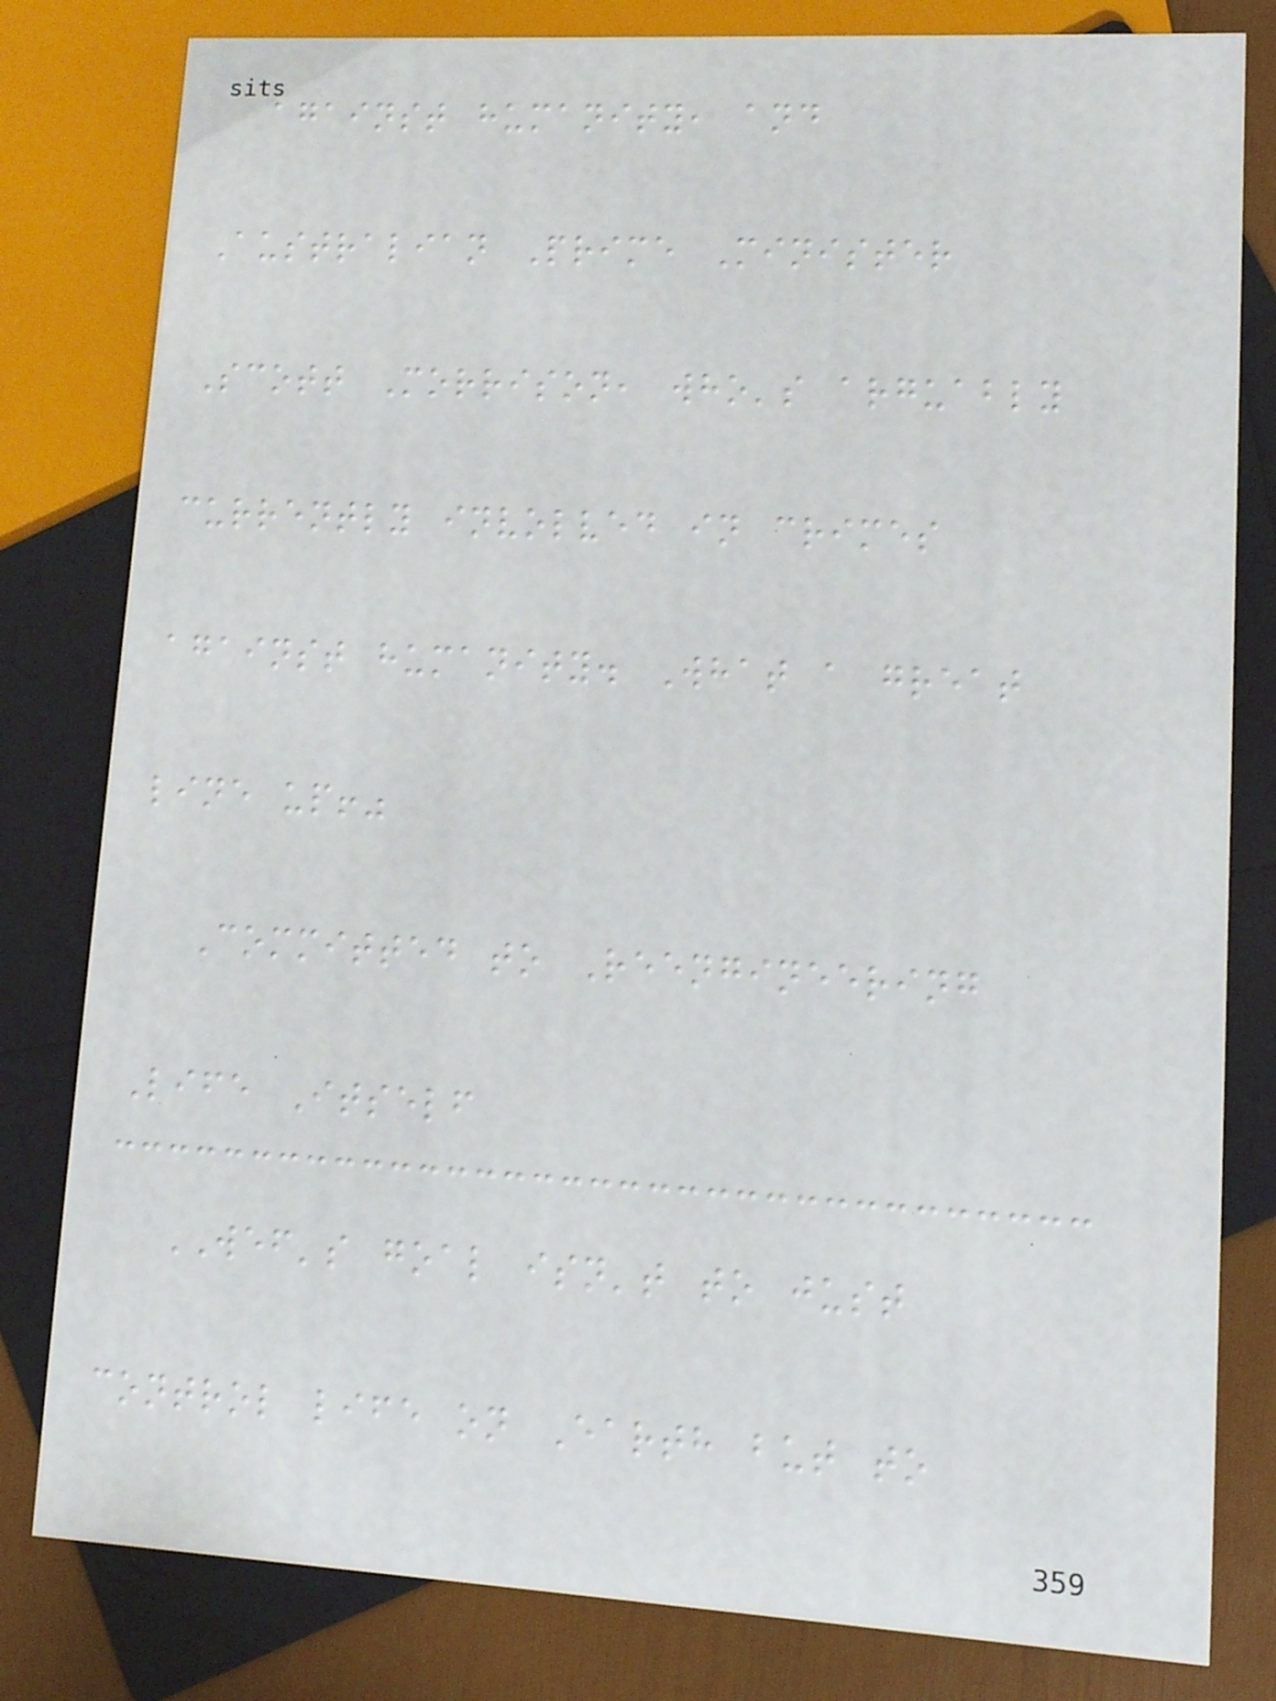against humanity, and
Australian Prime Minister
Scott Morrison, who's arguably
currently involved in crimes
against humanity. What a great
line up!"
Committed to Reengineering
Life Itself
WEF's goal isn't to just
control life on Earth but to
